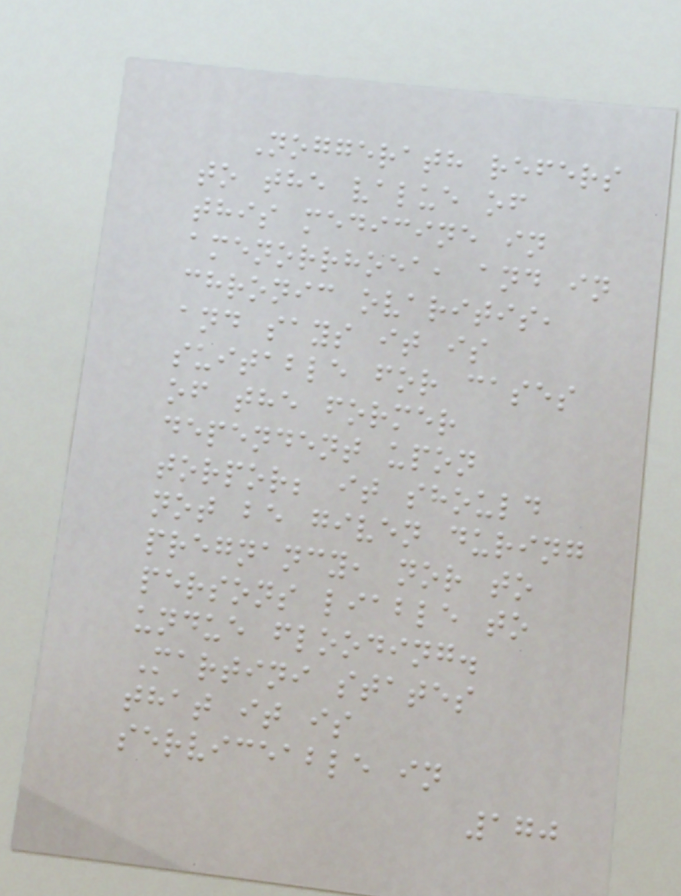Noggerath refers
to the value of
this medicine in
amenorrhoea, and in
chronic ovaritis,
and says it is
suitable for cases
of the former
dependent upon
torpor; it should
not be given during
pregnancy, nor to
persons liable to
undue flooding.
Martini states
that it is
serviceable in
170
